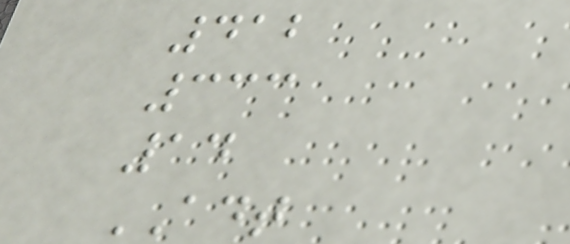412
333
14
ADT
